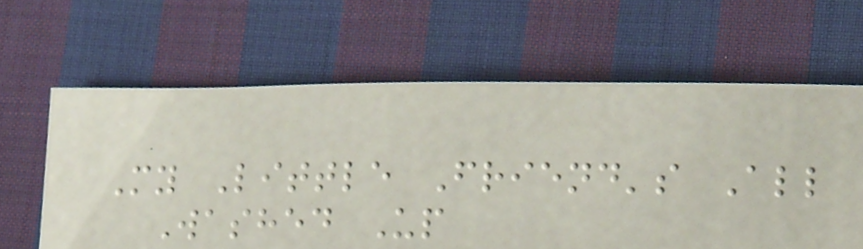My Little Friend's All
Washed Up
